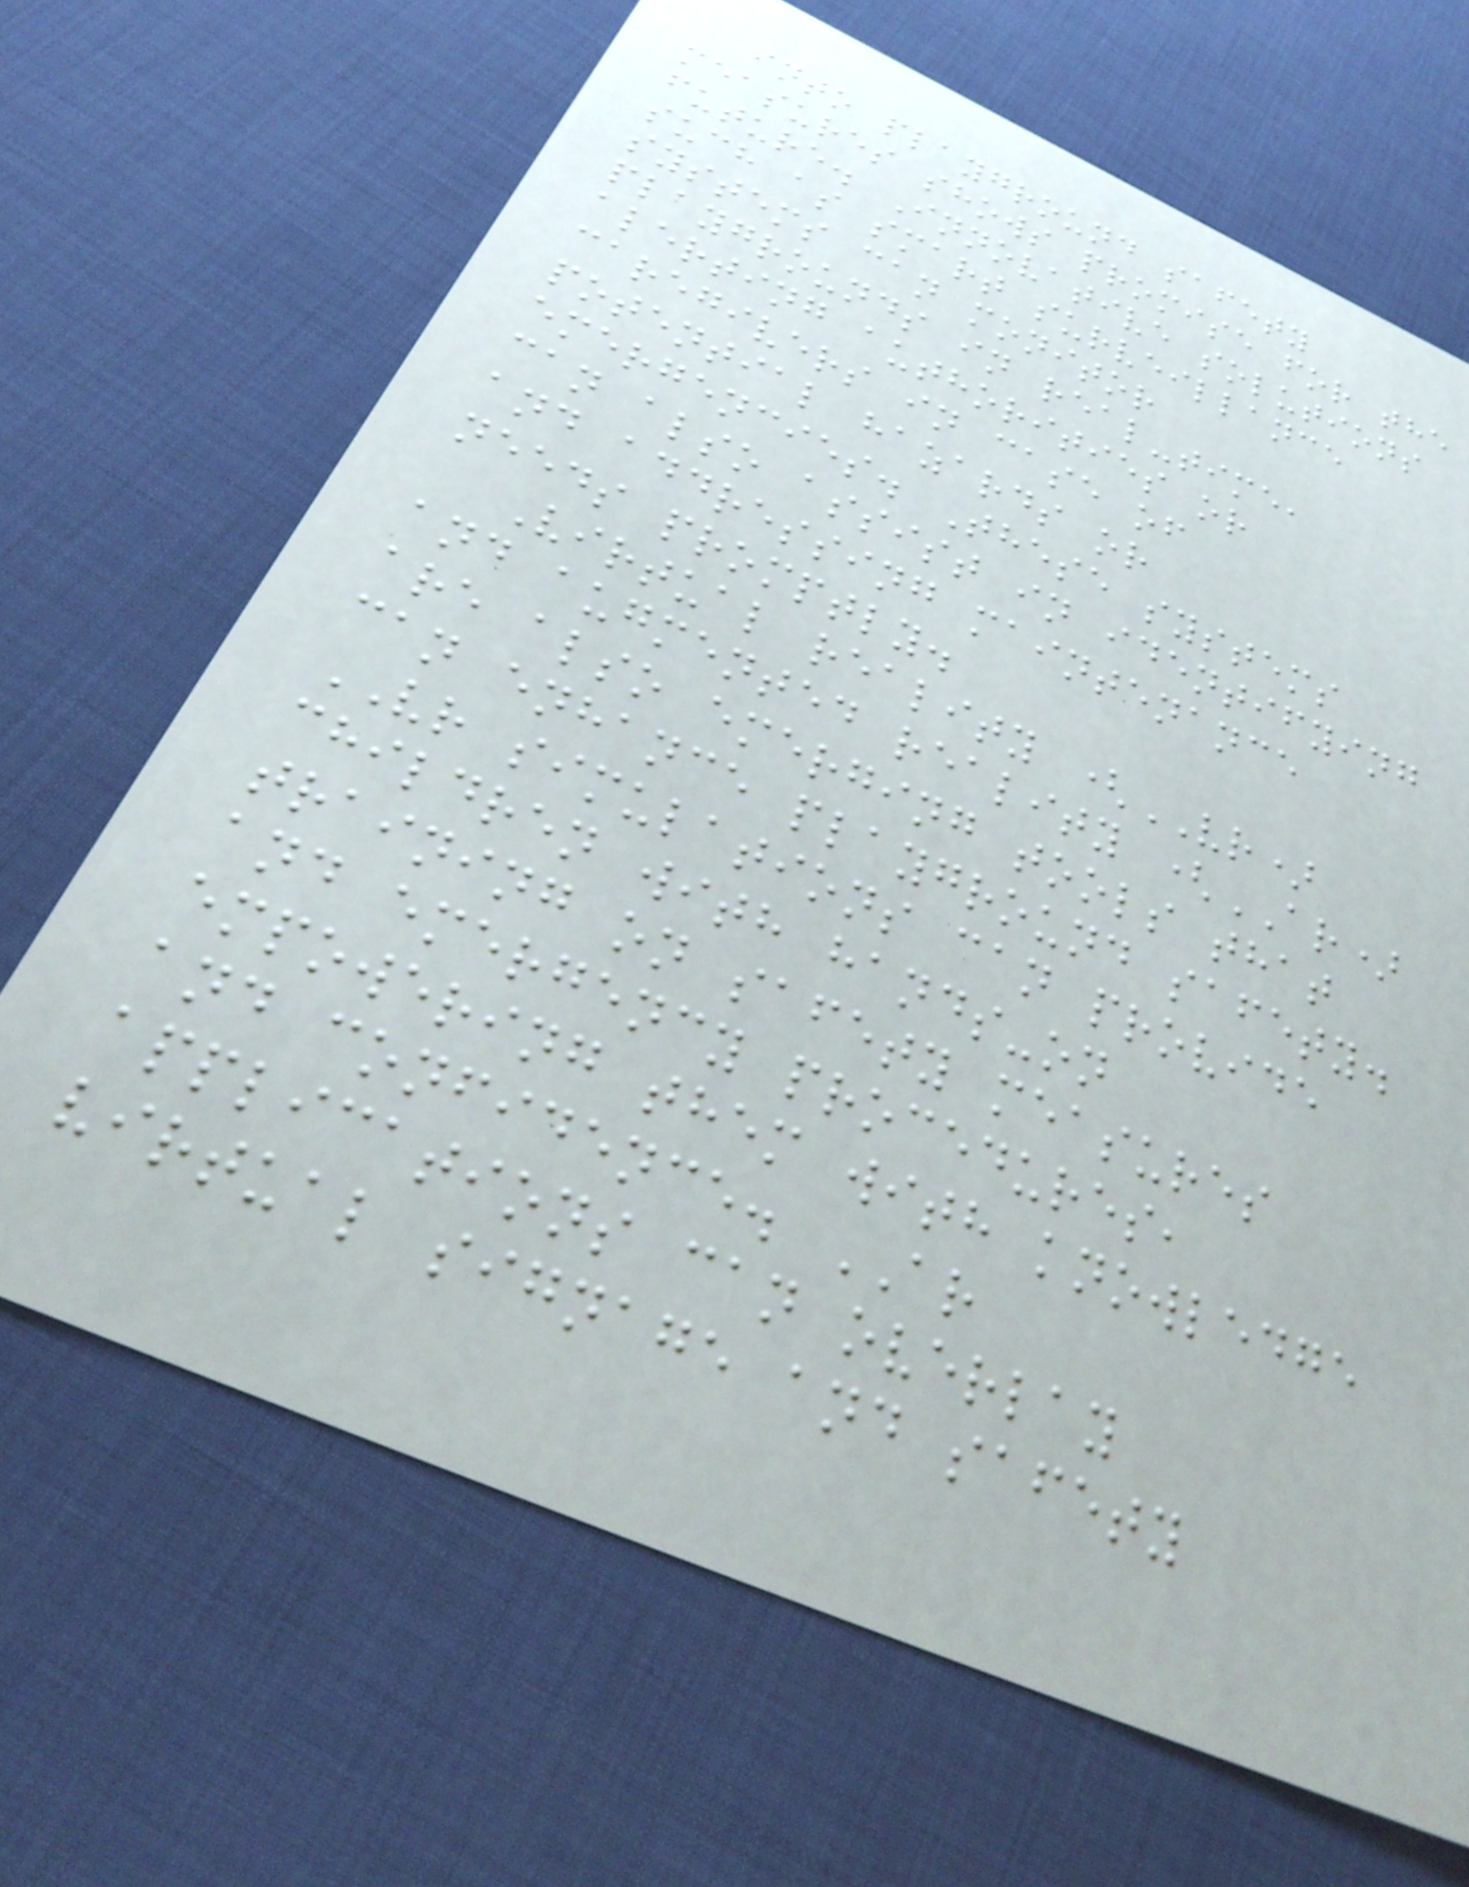into playground safety
measures shows promise for the
future. Innovative solutions
such as smart surveillance
systems can monitor
playgrounds in real-time,
alerting authorities or
caregivers in case of
potential hazards or
emergencies. These systems
can also assist in identifying
and addressing maintenance
needs promptly.
Virtual reality (VR)
and augmented reality (AR)
are also emerging tools that
can enhance playground safety.
VR simulations can provide
children with hands-on
training on safety measures
and emergency procedures,
empowering them with knowledge
and confidence. AR
applications can overlay
virtual signage and safety
